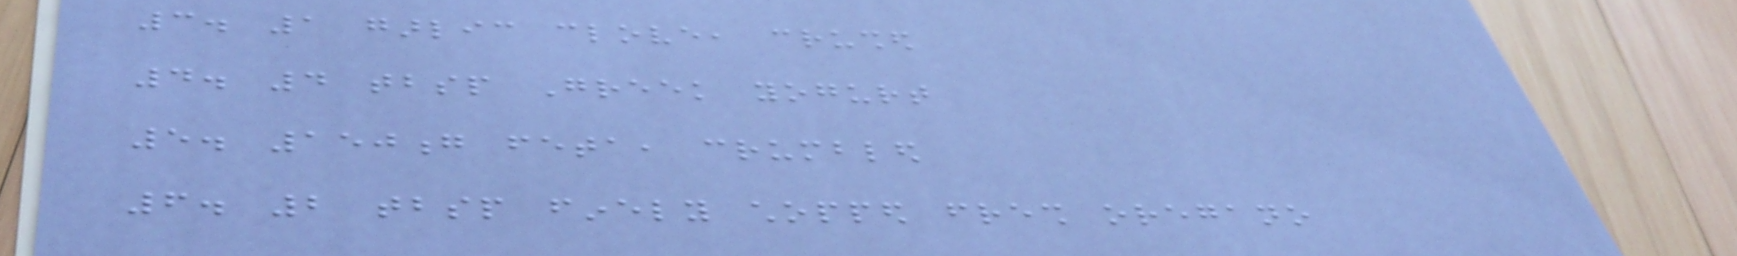3. 1 garlic clove, crushed
4. 4 tbsp Greek yogurt
5. 150g feta, crumbled
6. 2 tbsp finely chopped fresh oregano
